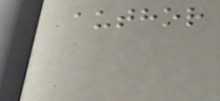author
